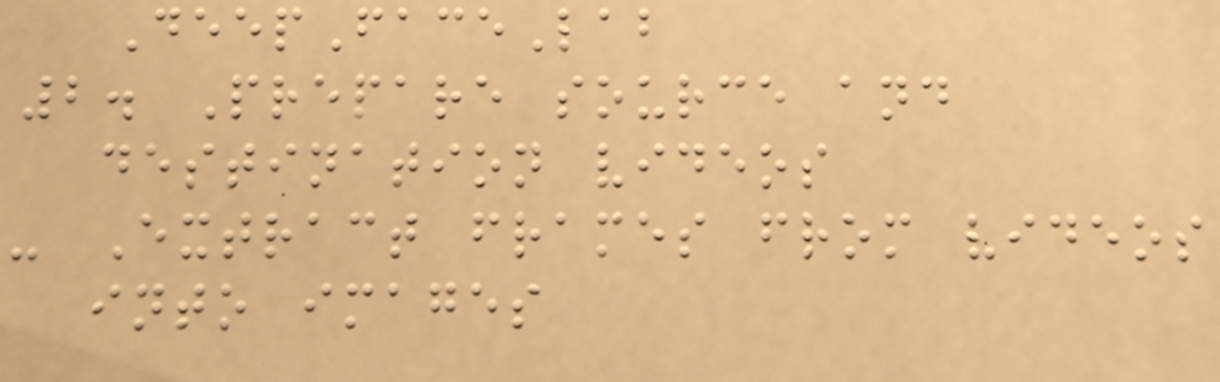DeepFaceLab
2. Prepare source and
destination videos
- Extract frames from videos
into images
